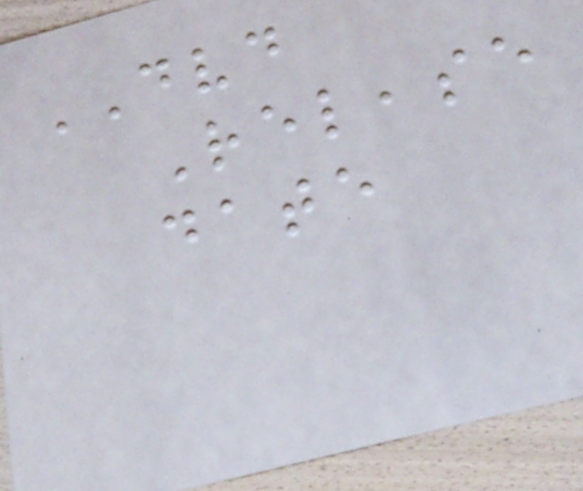DVD
Release
date
